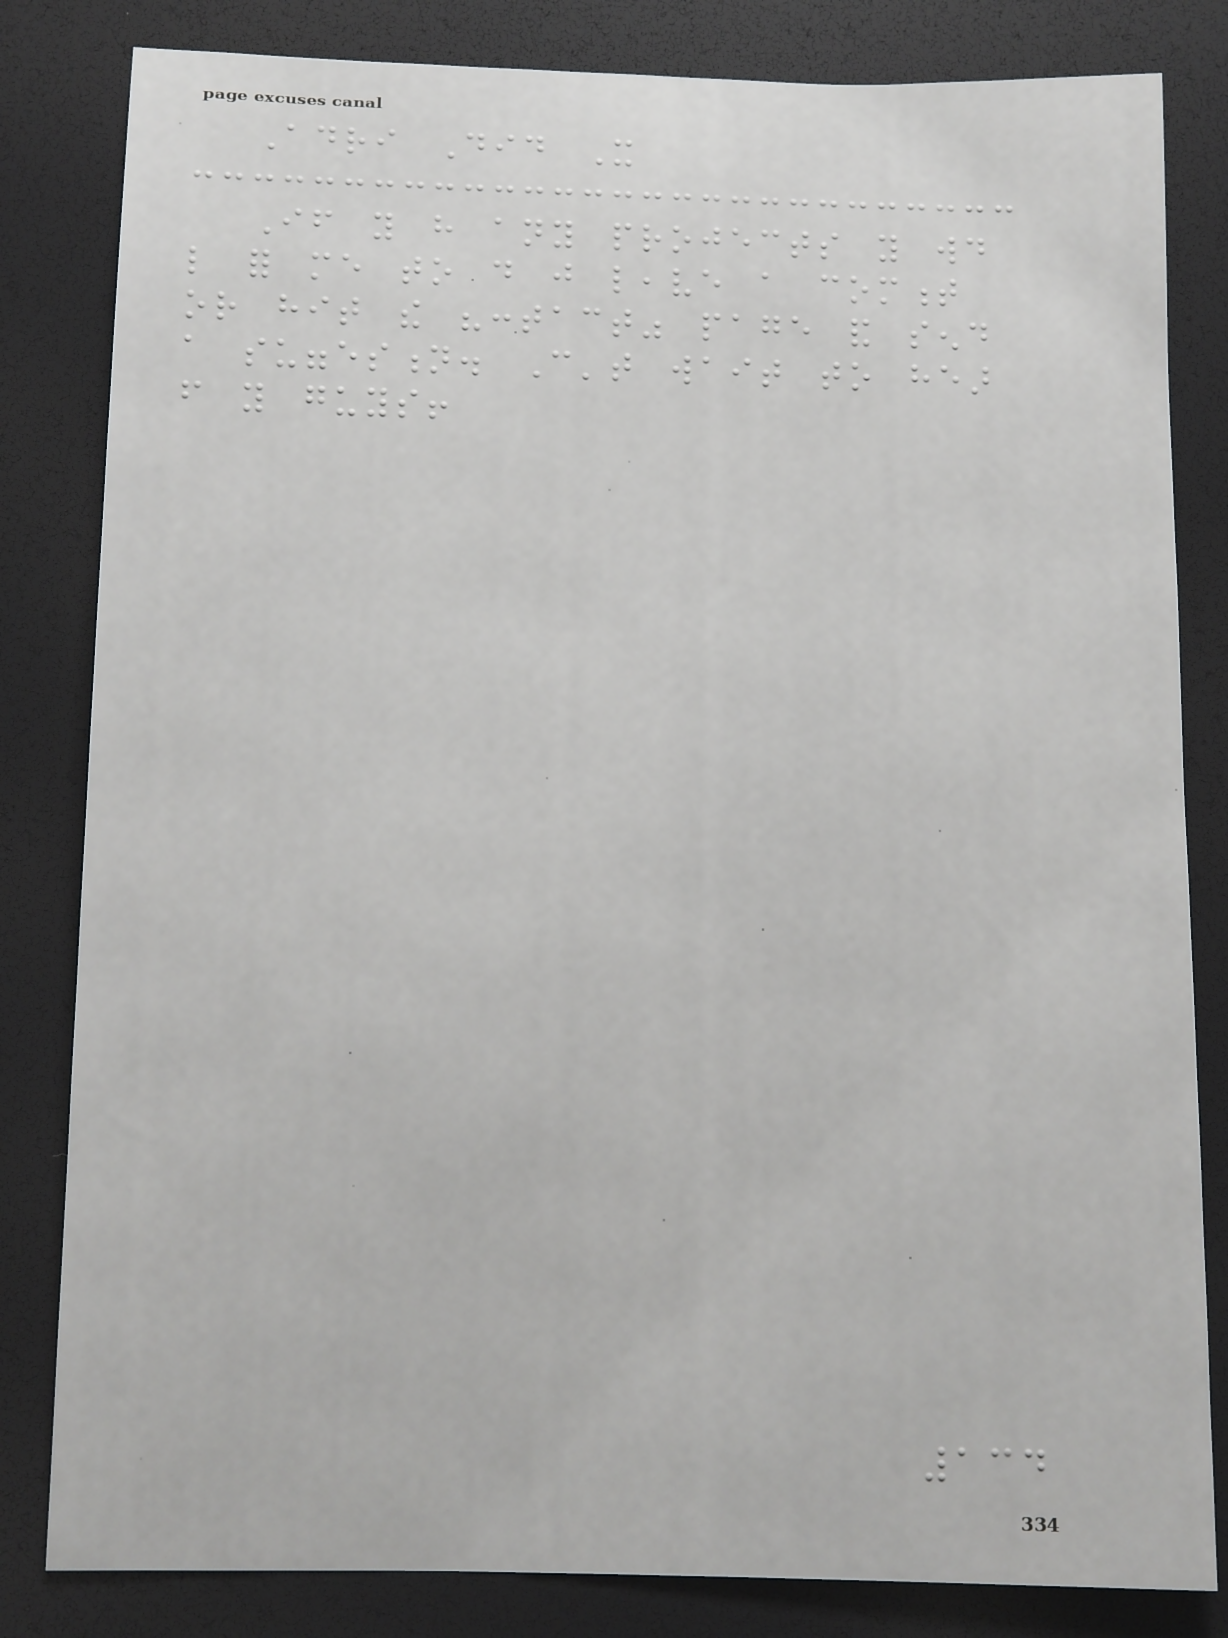Adri Did It
If you have any projects you would
like for me to do just leave a comment
or hit the "contact" page and send
a suggestion. Can't wait to hear
from you guys!
134
